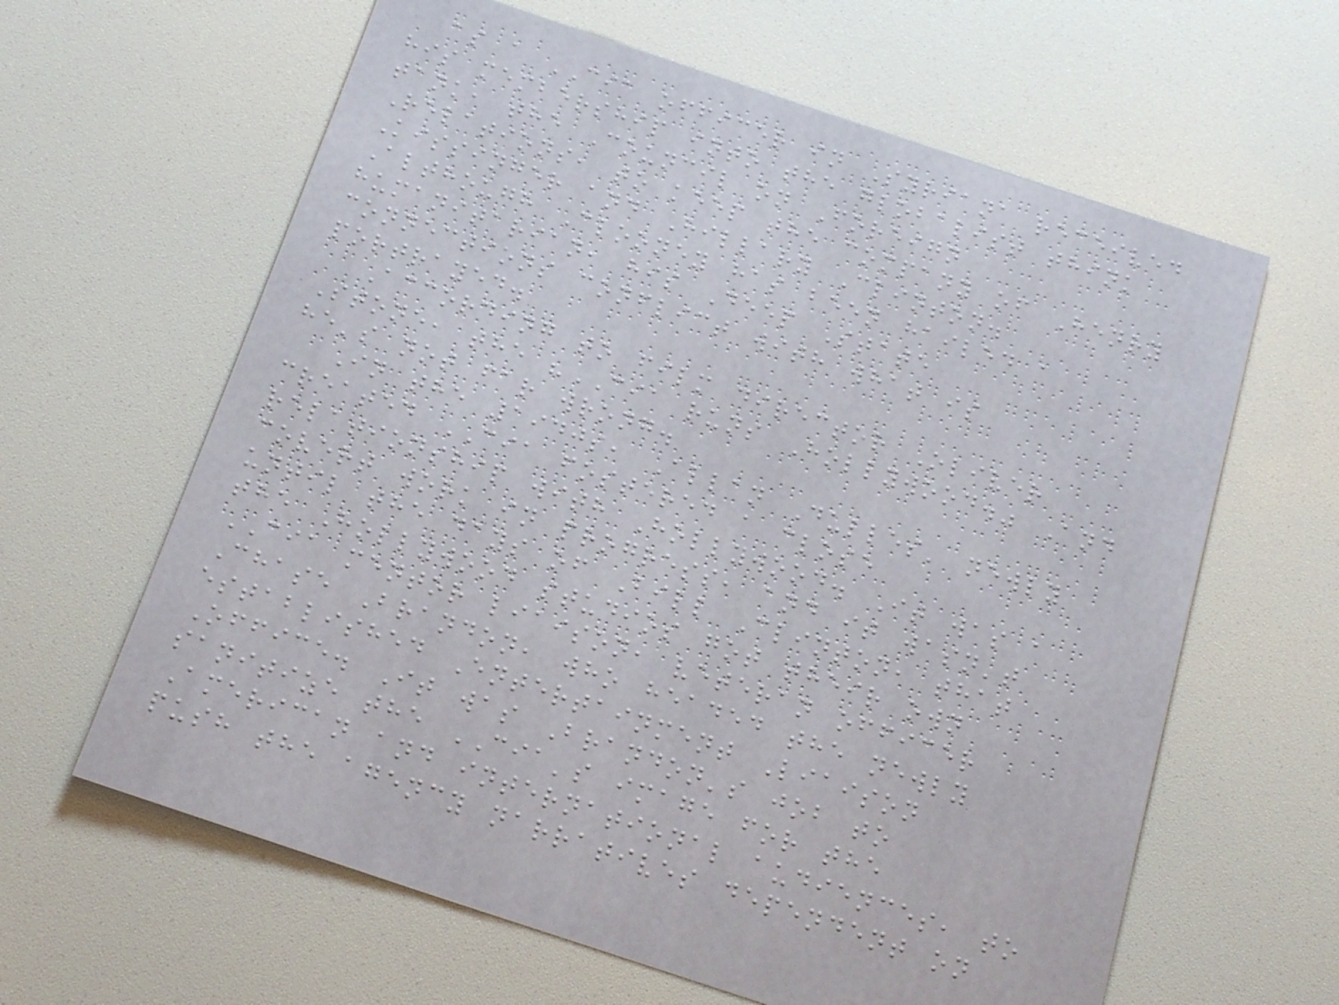as a CIA officer in Syriana received
his membership into the globalist think
tank, the Council on Foreign
Relations, to keep the company of Henry
Kissinger and Hillary Clinton.
Although Clooney has been hailed a
humanitarian, his Deep State
connections conflict with what is
portrayed.
According to film director Oliver
Stone, the "CIA runs Hollywood." And
he's not far wrong.
In the 1940s, Allan Dulles' newly
created CIA fostered a close
relationship with Hollywood. It was a
covert work in progress, and it wasn't
until the days of Bill Clinton, that
the Hollywood studios got their own
CIA mentor liaison, veteran officer
Chase Brandon, who headed the newly
established Entertainment Liaison
Office. It was Brandon's job to
sanitize the CIA's image for the
American and international audiences, to
push the agency narratives dependent on
